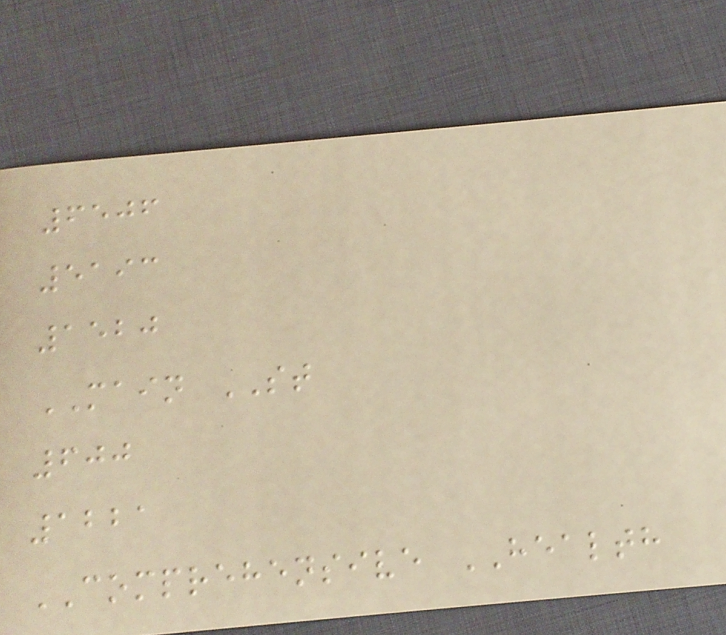6506
5193
1520
MAIN ST
600
1221
COMPREHENSIVE HEALTH
